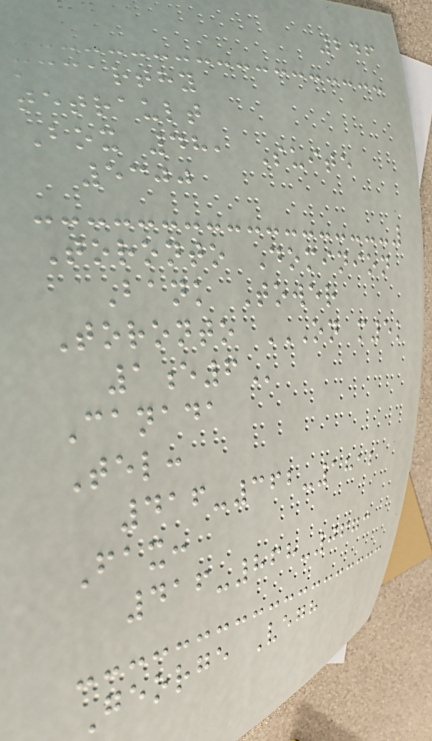246
mccarthy
tetrault
Box 48, Suite
5300
Toronto Dominion
Bank Tower
Toronto ON M5K
1E6
Canada
Tel:
416-362-1812
Fax:
416-868-0673
George Vegh
